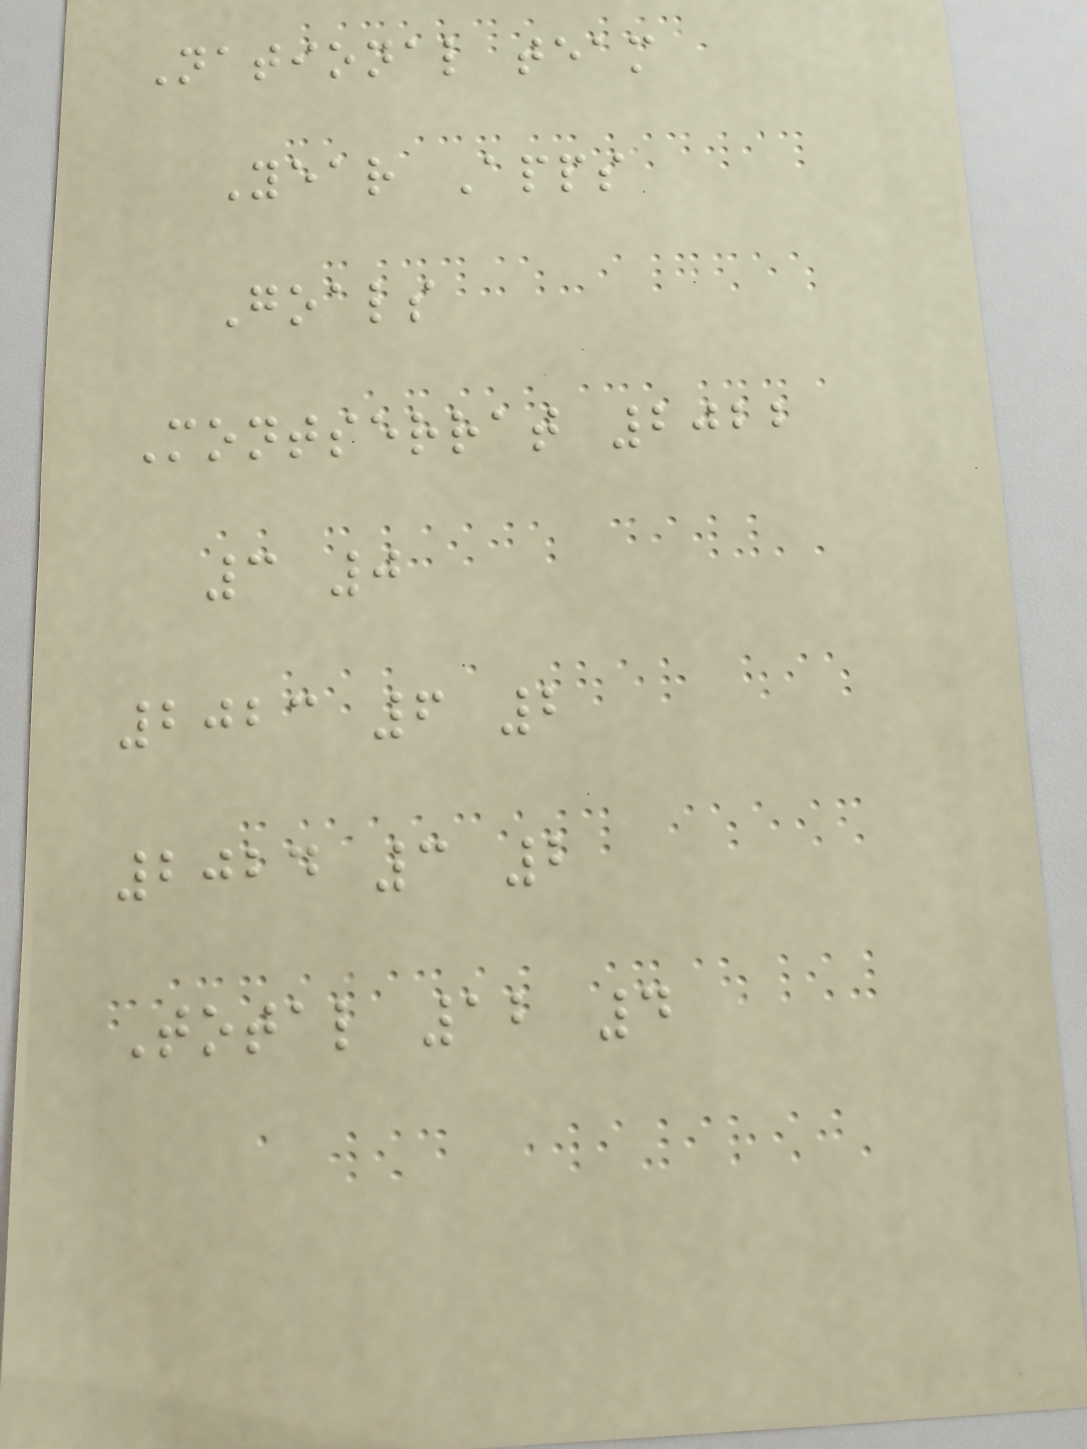National team
Year Apps
Goals
Montserrat 2022
3 0
2023 6 2
2024 3 2
Total 12 4
